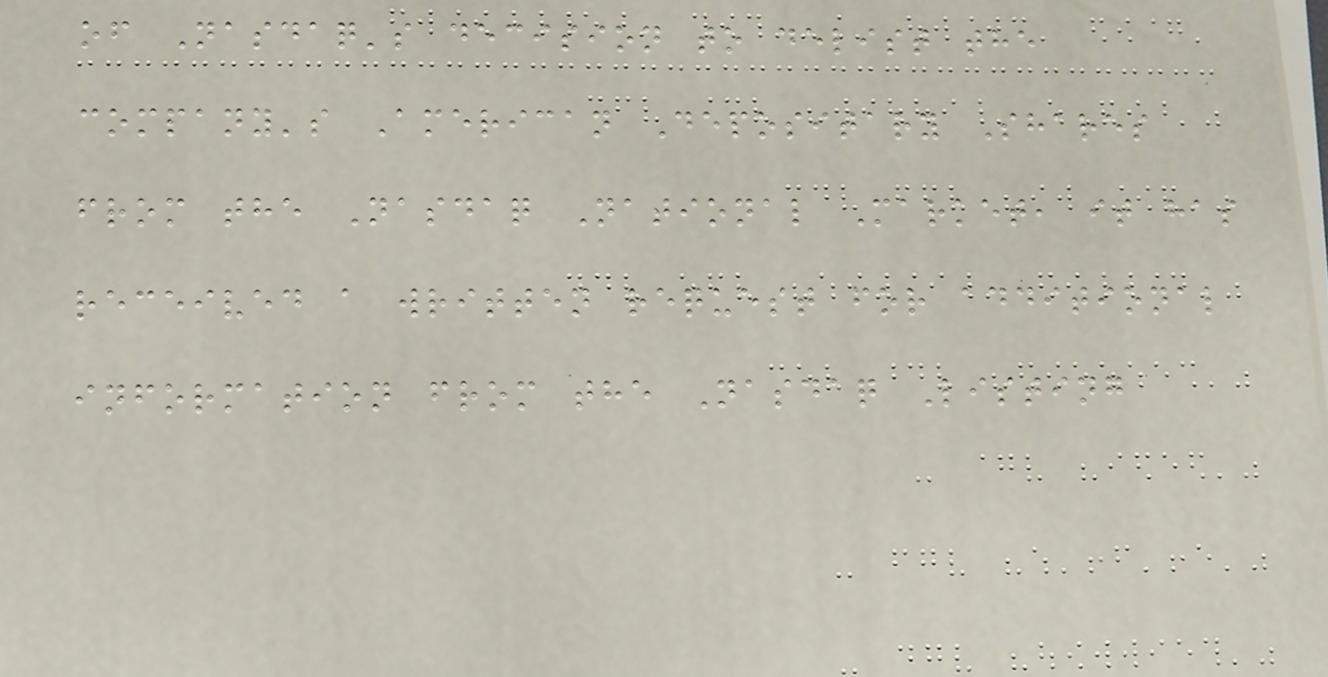of Nasdaq's decision to delist the
company's American Depositary Shares
from the Nasdaq National Market, it has
received a written request for additional
information from the Nasdaq Listing
